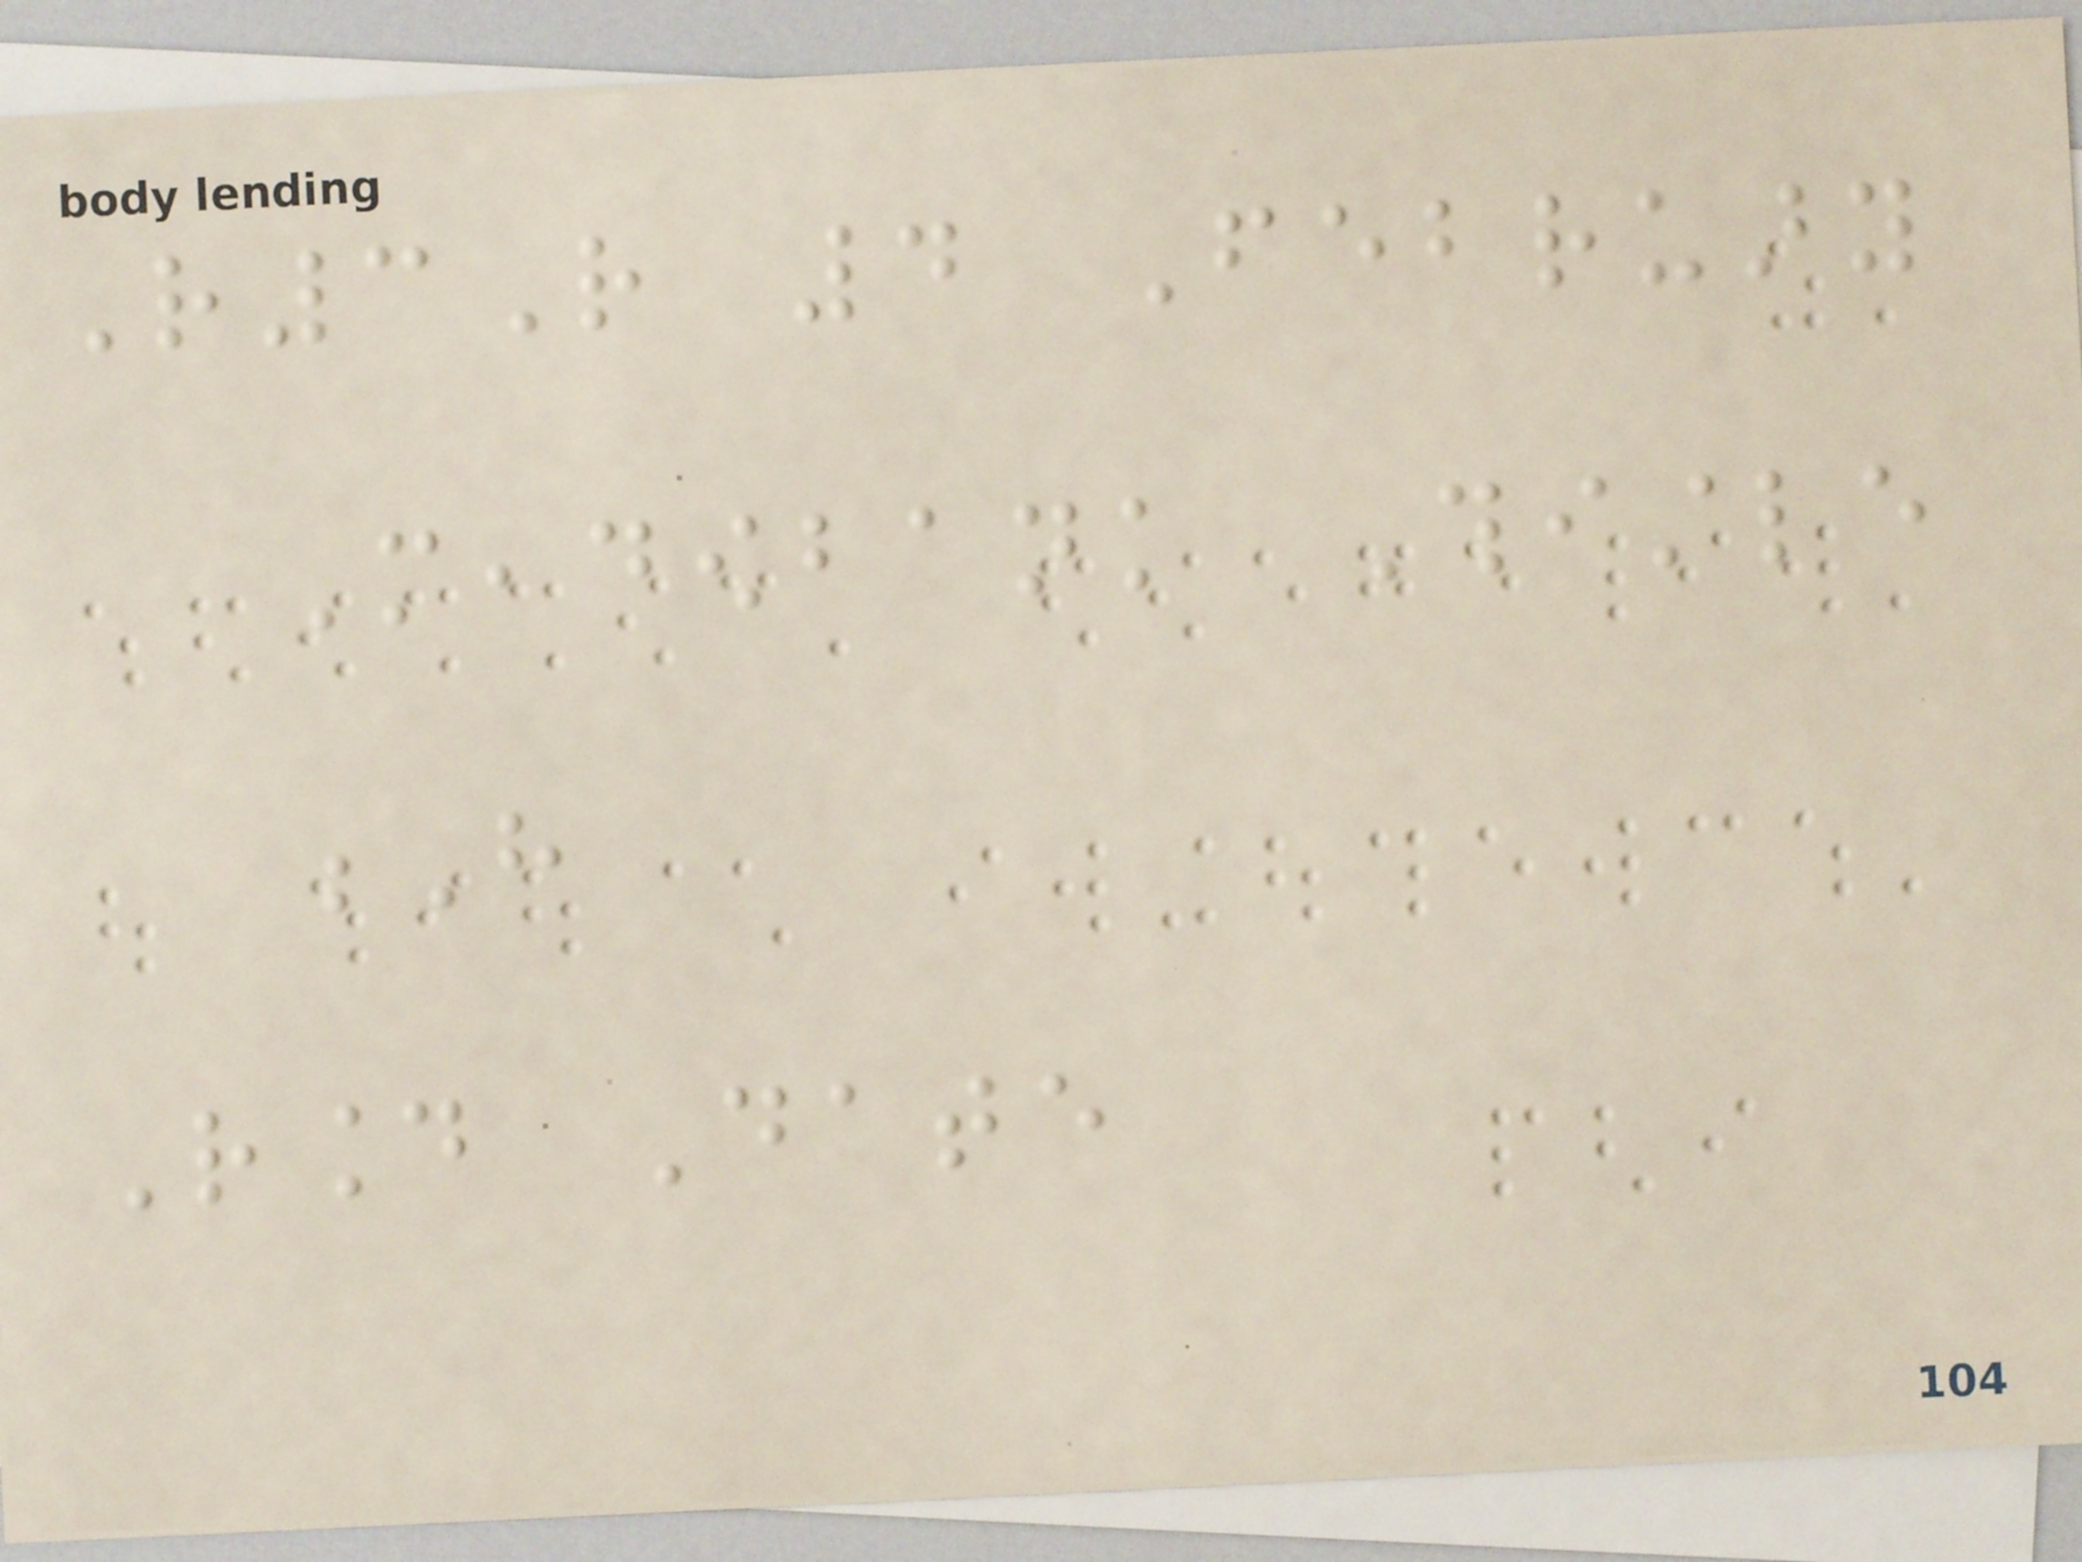R3R 4 February
Meadowbank Thistle
H
Round Date
